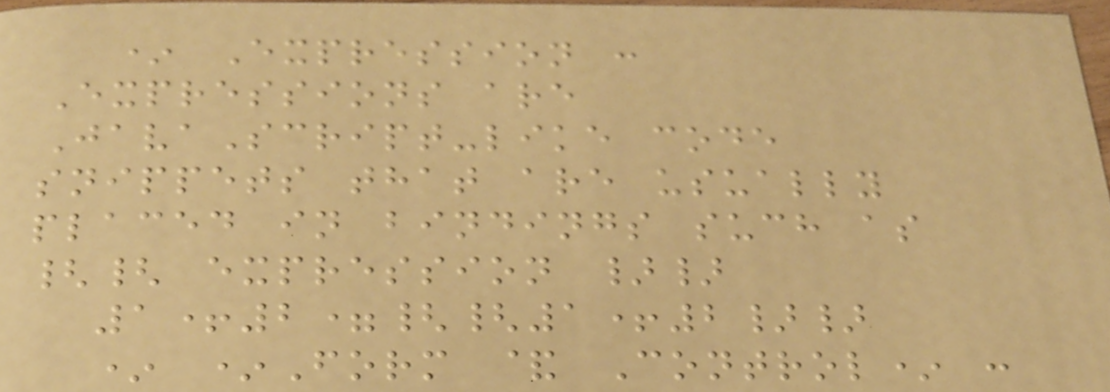* Expression :
Expressions are
JavaScript-like code
snippets that are usually
placed in bindings such as
{{ expression }}
1+2={{1+2}}
* *Form & Control* :
